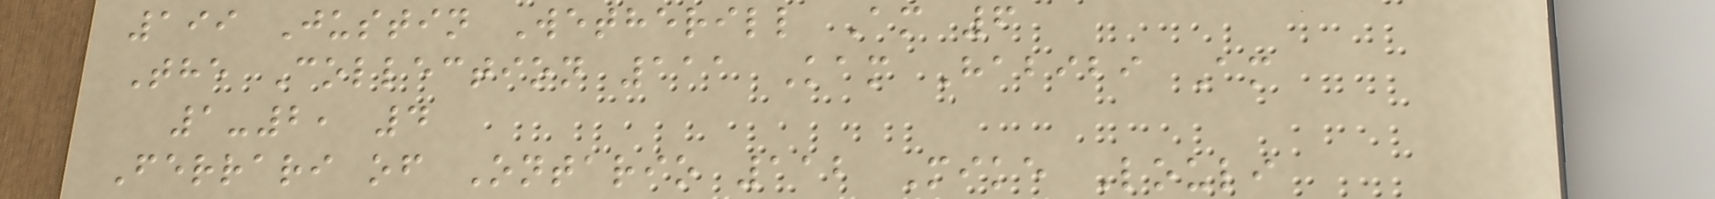199 Justin Wetherill Am 6
The Collection 111 Kam Habibi Am
1-2, 4
Ferrari of Ontario 112 Mike Louli
